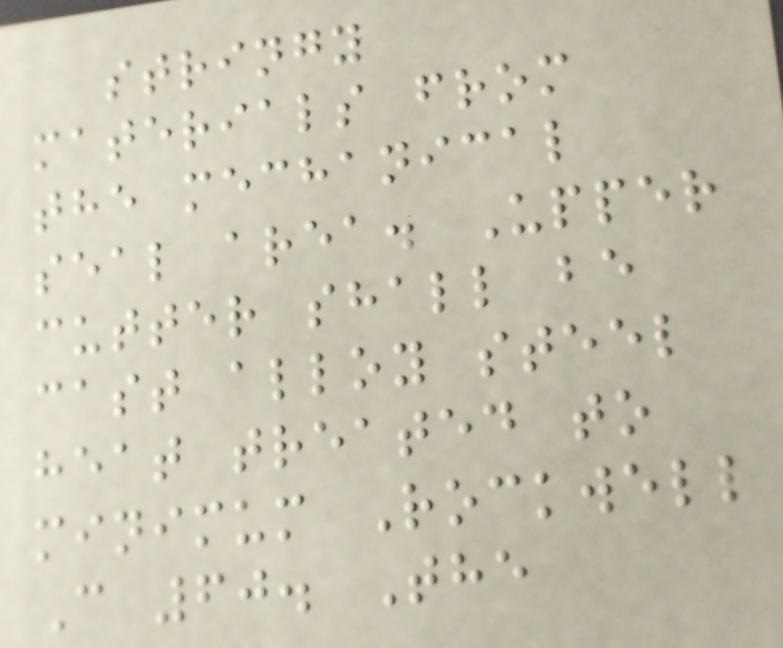stringy
materials from
the mechanical
seal area. Upper
cutter shall be
cast alloy steel
heat treated to
minimum Rockwell
C 60. The
